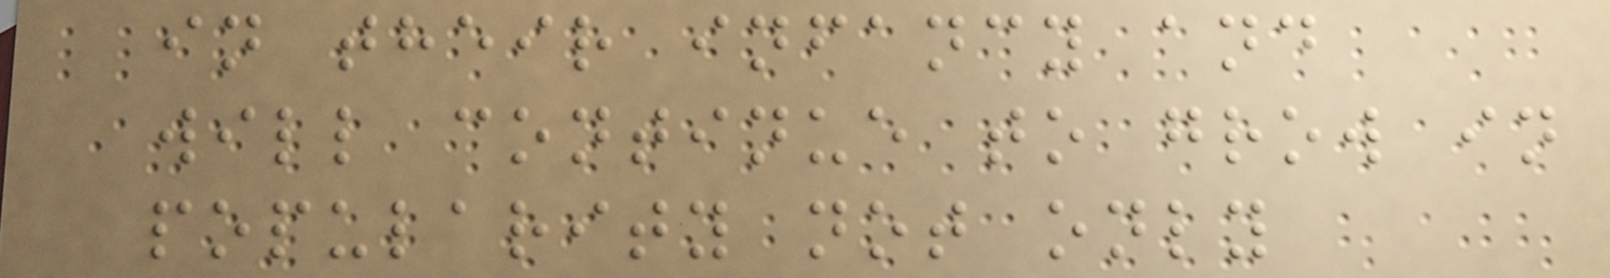in their infancy and
will continue to grow in
popularity not only
